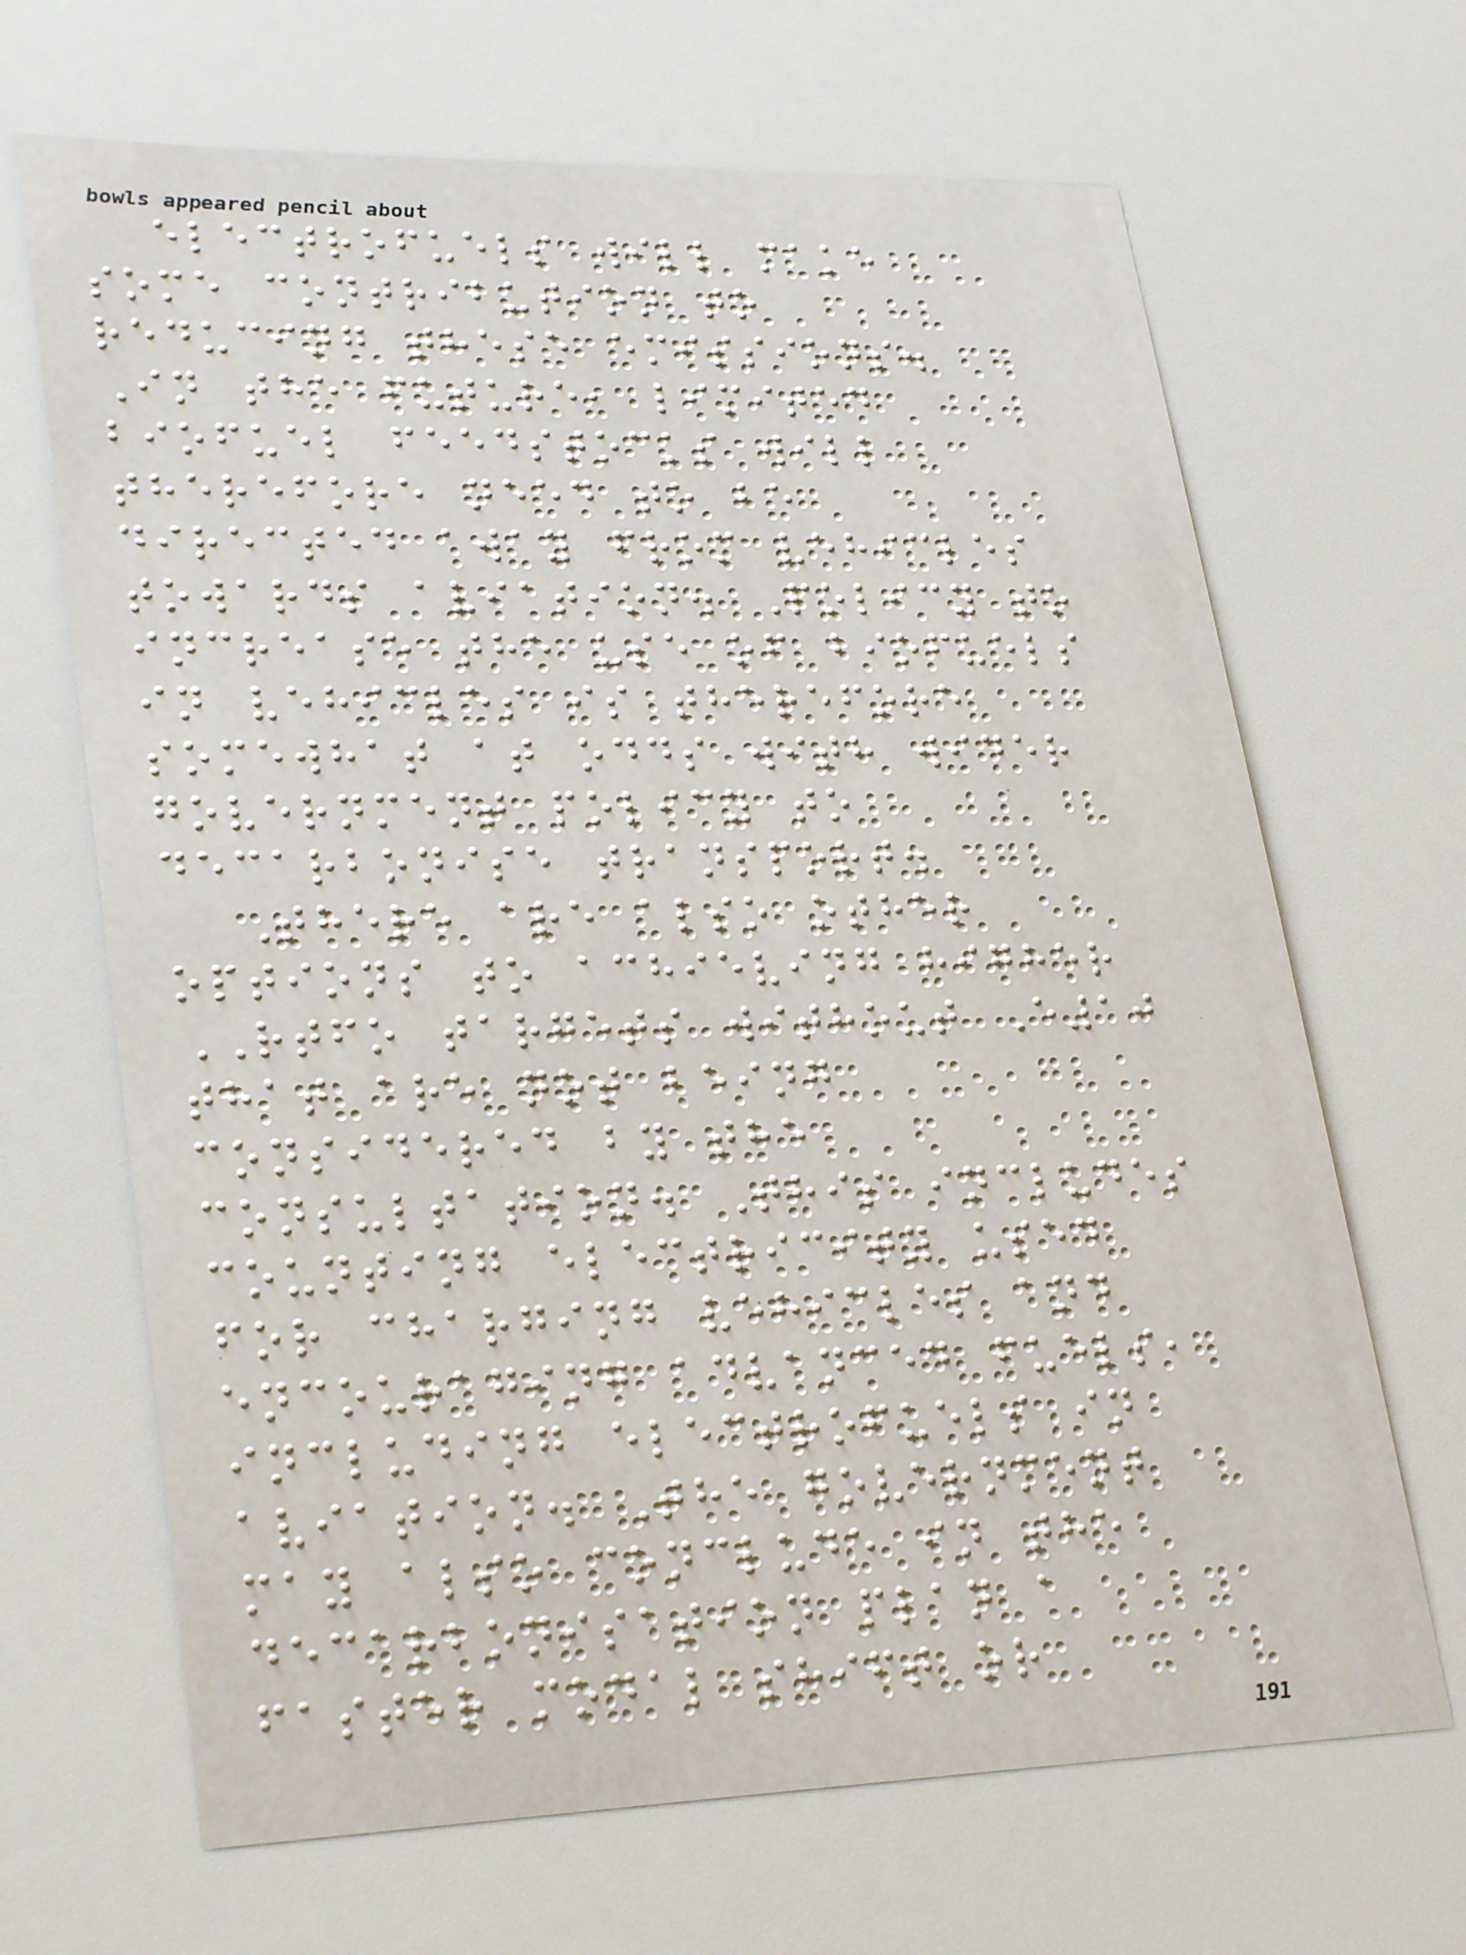electrofuels will make
some contribution to
reducing these emissions.
In the future, limited
biofuel feedstocks will
therefore need to be
directed away from vehicles
towards aviation. Policy to
increase the use of biofuels
in vehicles is therefore
somewhat at odds with wider
government policy to
decarbonise transport.
There are also other
options to achieving higher
RTFO targets without E10
that are not being
considered by the
consultation. This includes
counting electricity used
for charging vehicles and
encouraging advanced fuels,
including electrofuels in
aviation. The government
may also conclude in the
decarbonisation plan a
faster modal shift or
